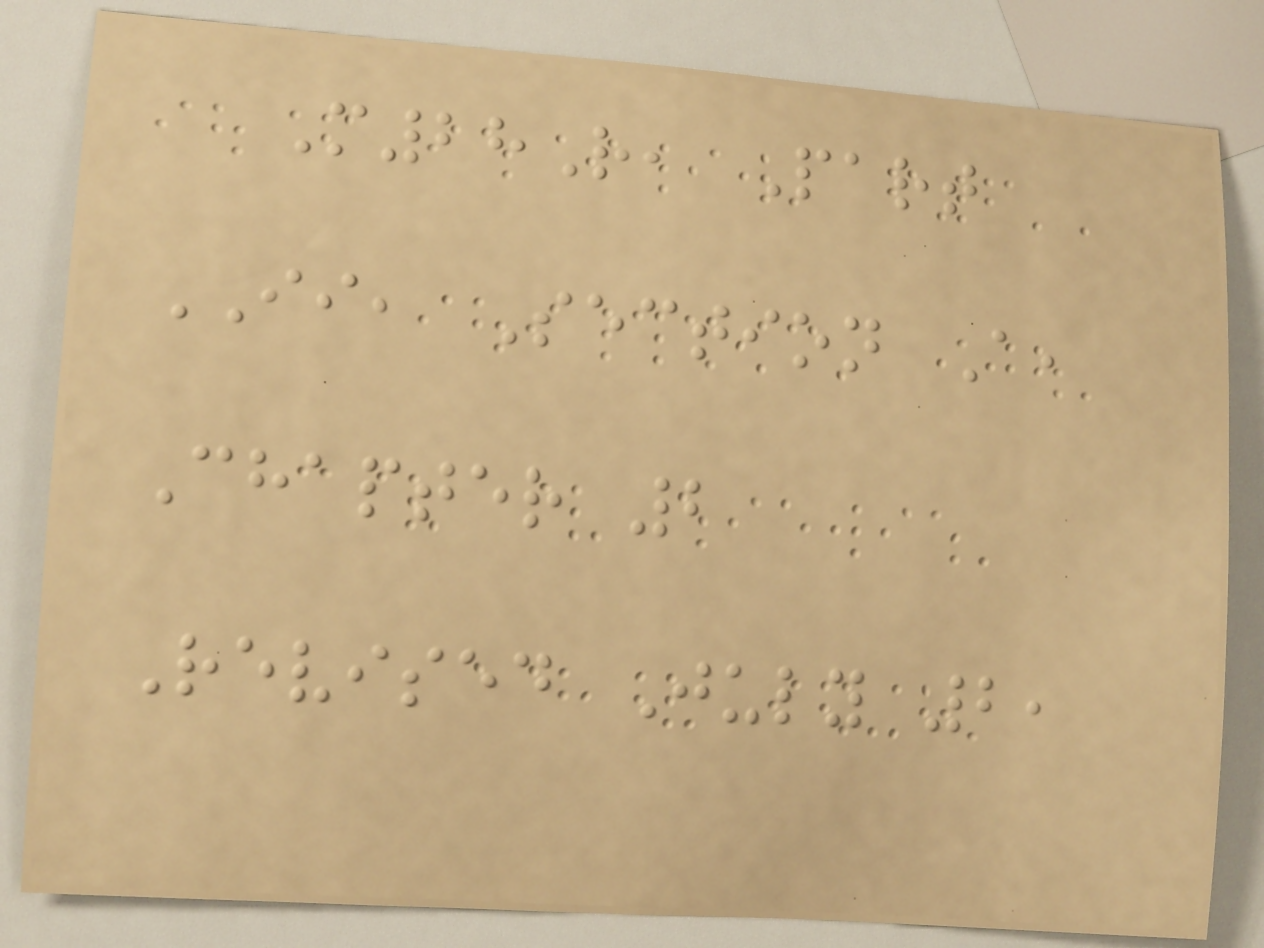M28R, Part
II, Section A,
Chapter 2
Revised July 2,
